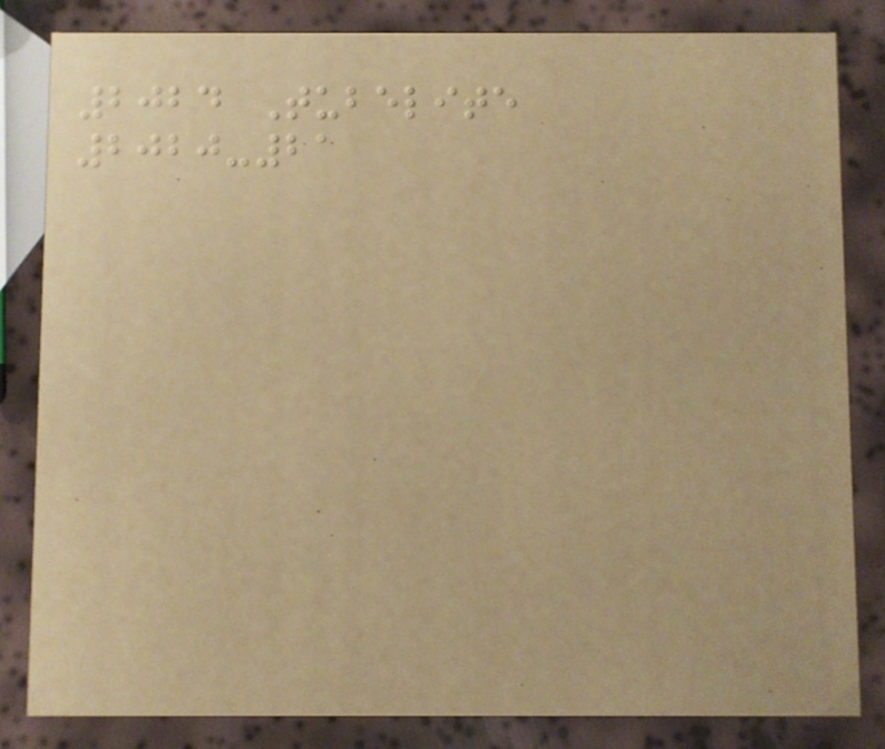2024 Tubelite
2020-21
